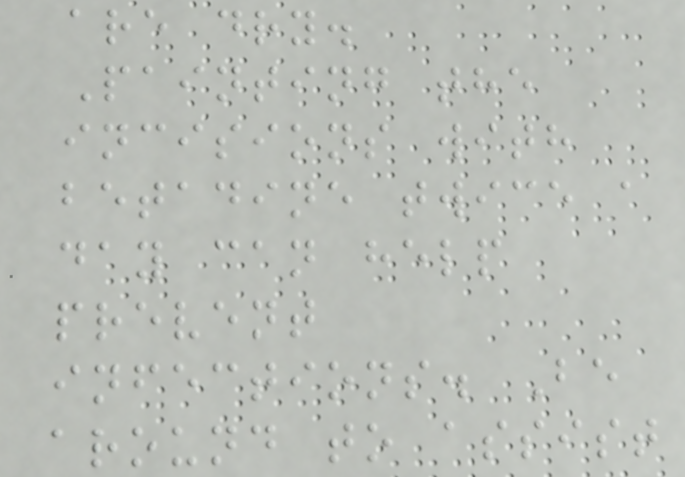are dry.
Painting the
incisions with
betadine twice a
day can help
prevent
infections. Be
around to assist
